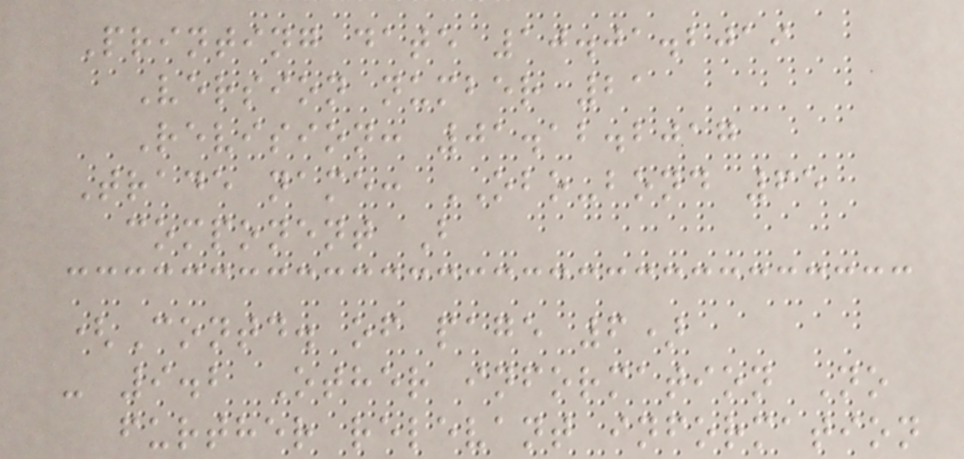Printing date 10.01.2019
Version number 21
Revision: 01.12.2017
Trade name: OBO-bond 65
component B
(Contd. of page 6)
- 9.2 Other information No
further relevant information
